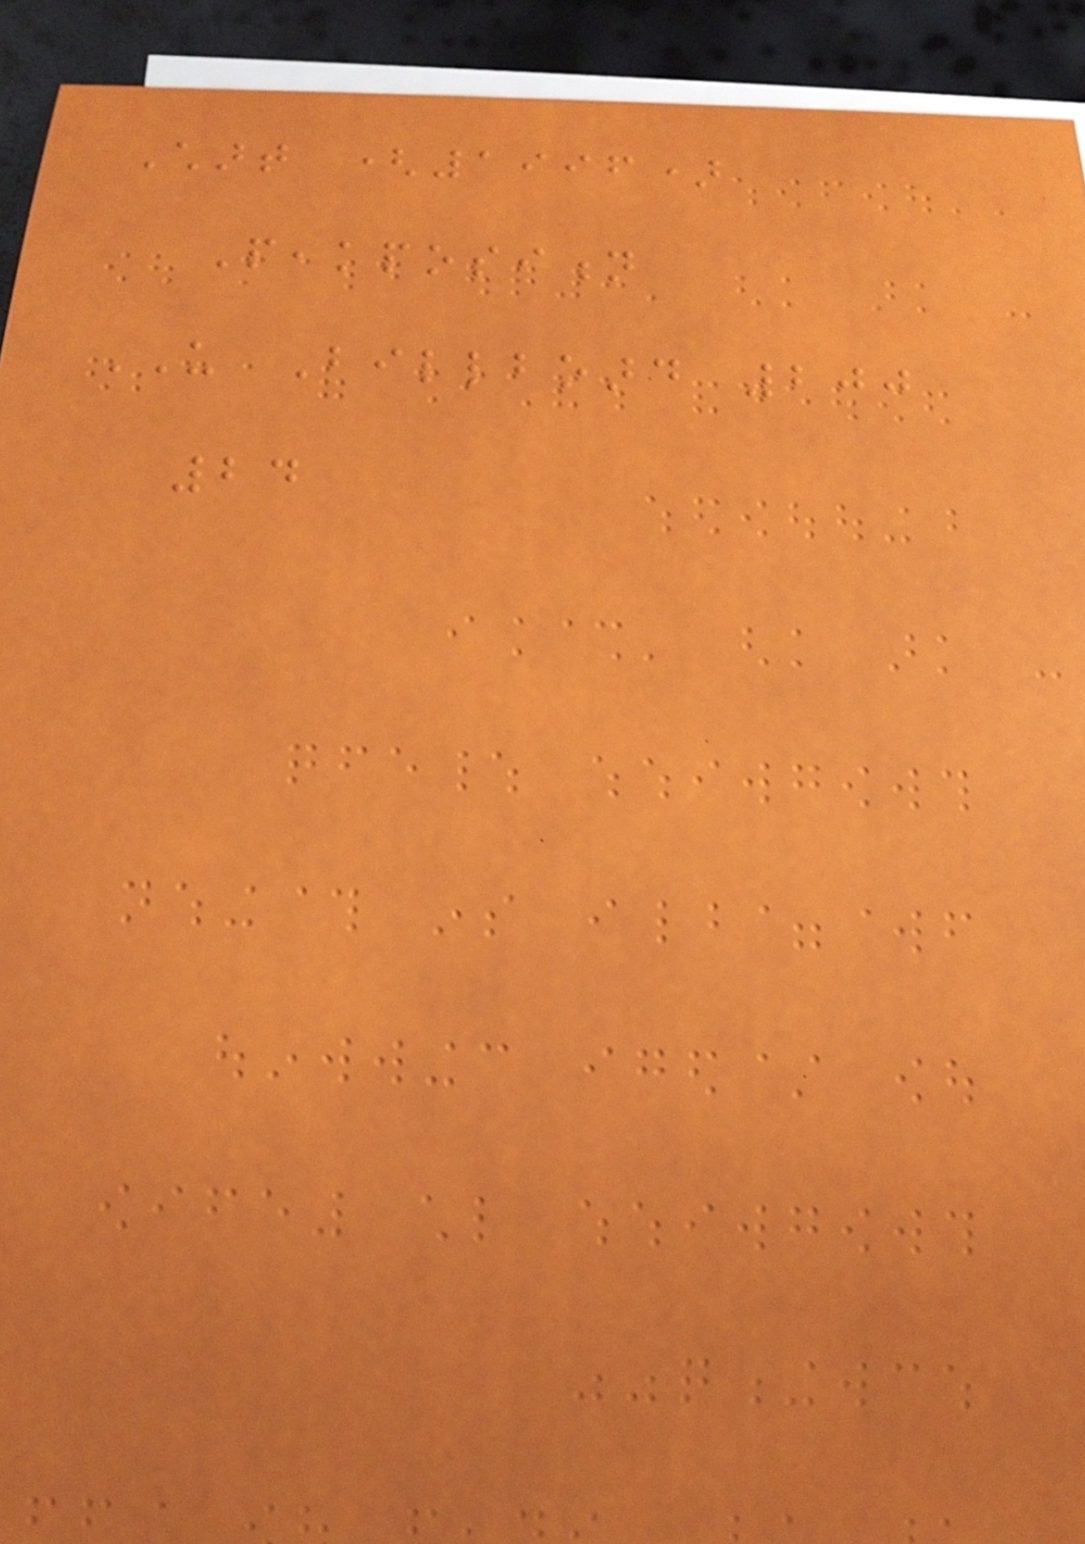Chart (1996)
Peakposition
US Billboard 200
24
